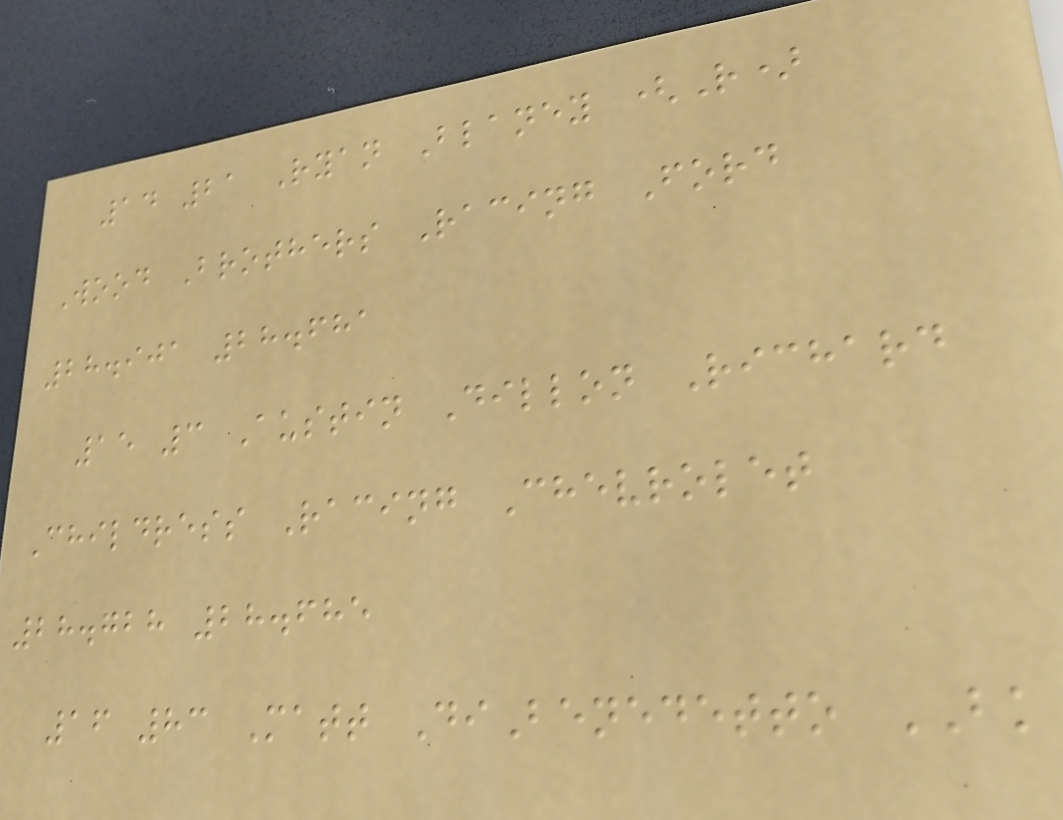14 21 Ryan Blaney (R)
Wood Brothers Racing Ford
28.901 28.681
15 3 Austin Dillon Richard
Childress Racing Chevrolet
28.728 28.685
16 83 Matt DiBenedetto BK
